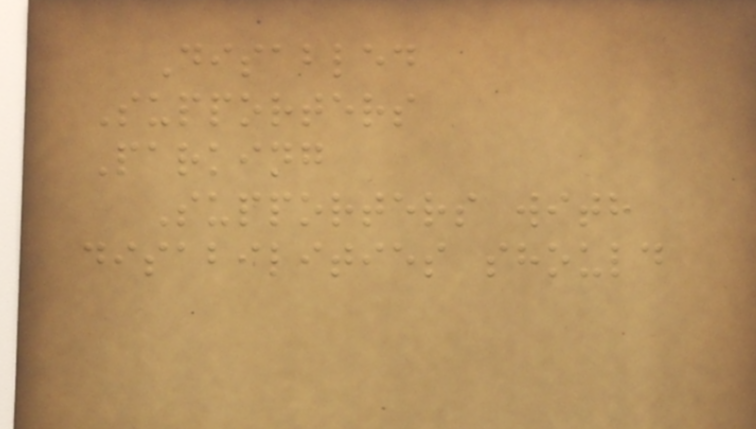Disabled
Supporters
Parking
Supporters with
disabilities should
